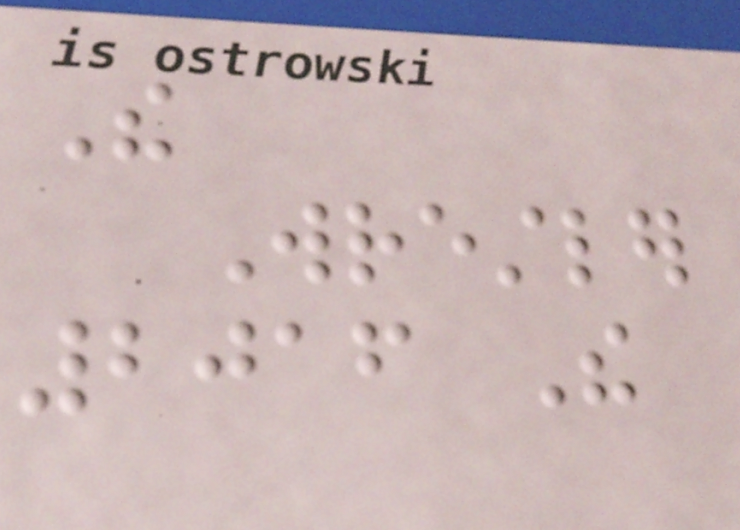The
Wrestler
2016 The
